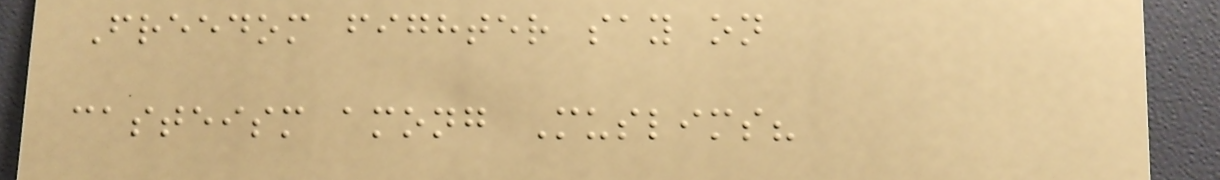Freedom fighter say on
casteism among Muslims?
